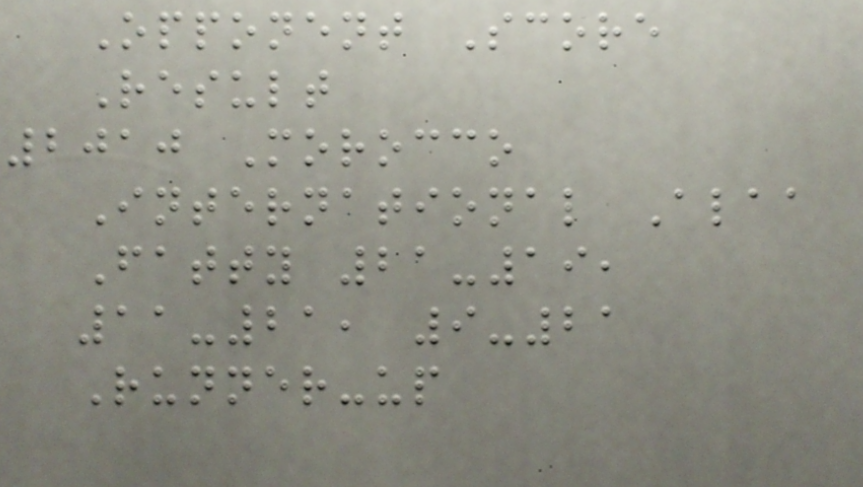Opponent Score
Result
2010 Morocco
International Alaa
Fatty 21-19,
11-21, 9-21
Runner-up
